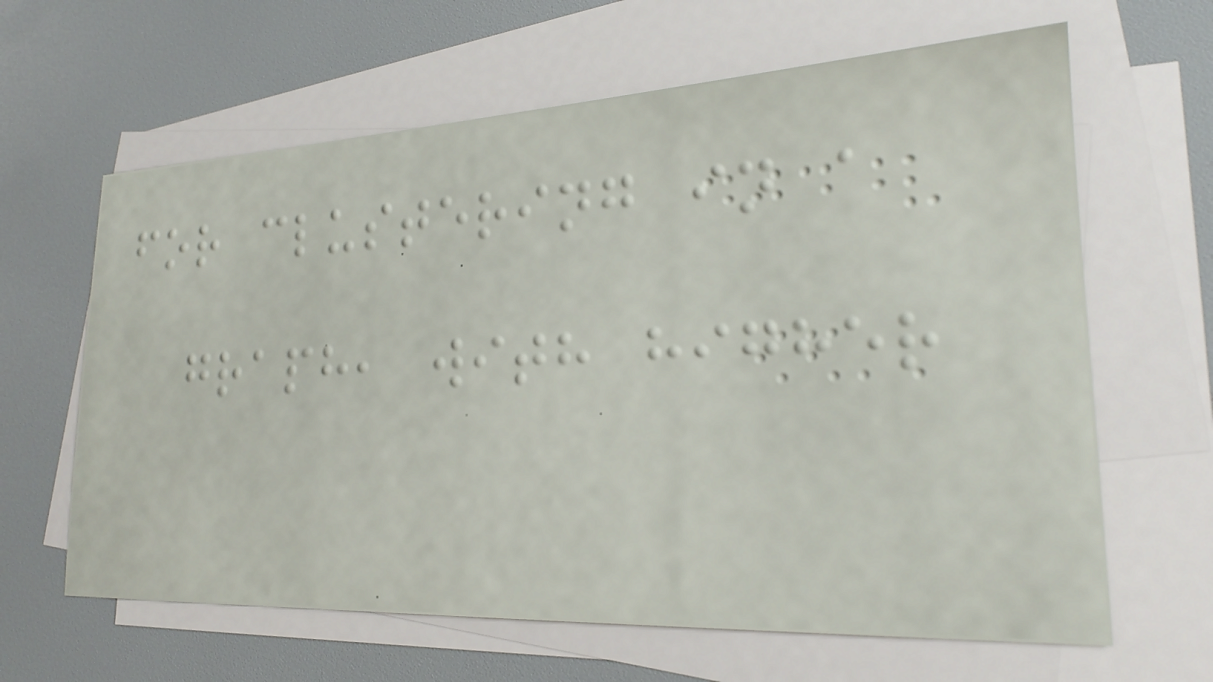for clustering in a
graph, with higher
